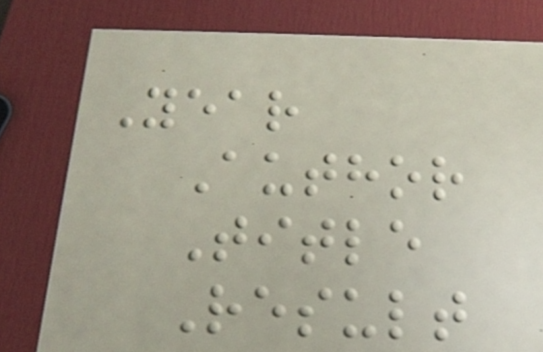Year
Author
Title
Result
